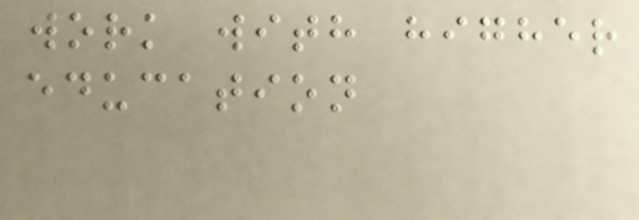work with higher
education
